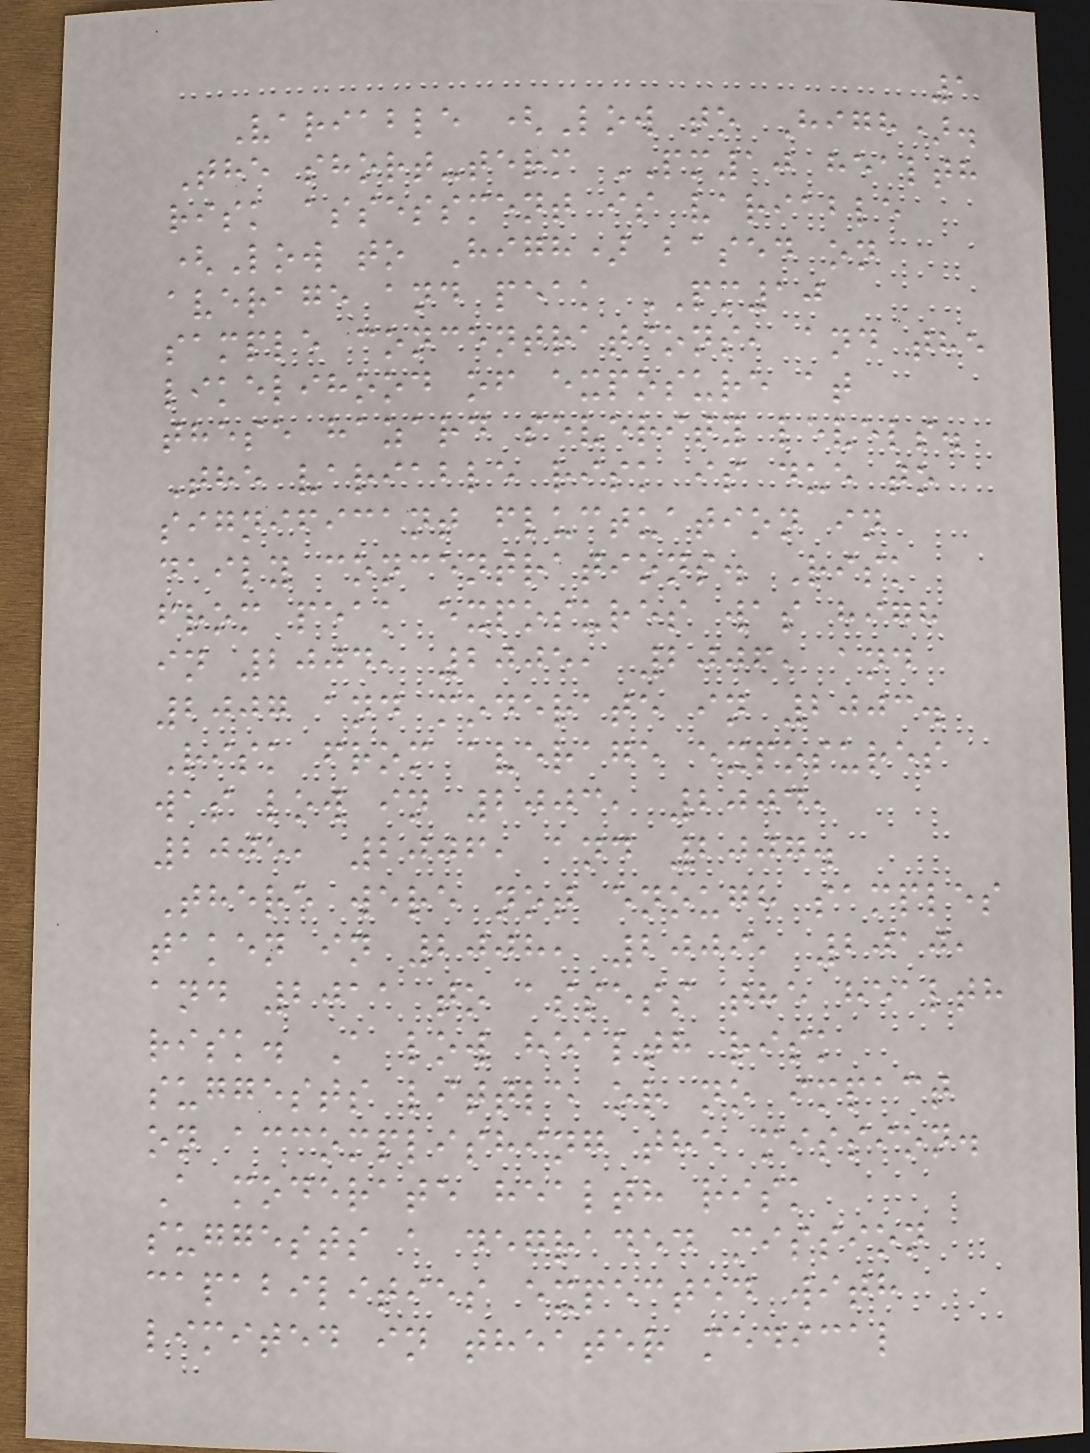1
Variable (Low to High).
The short-term PM10 health
risk assessment is variable
(Low to High) based on
average and peak PM10
sample concentrations, and the
likelihood of exposure at
these hazard severity levels.
The variable risk is due to
significant fluctuation in
daily concentrations. Risk
from peak exposures was high
in 2004, 2005, 2006, and
2007 and moderate in 2003.
Risk from average exposures
was low in 2003, 2004,
2005, 2006, and 2007.
There were not enough samples
taken in 2008, 2009, 2010,
and 2011 to assess the health
risk. A low health risk
suggests little or no impact
on accomplishing the mission.
A moderate health risk
suggests a degraded mission
capabilities expected with
limited in theater medical
